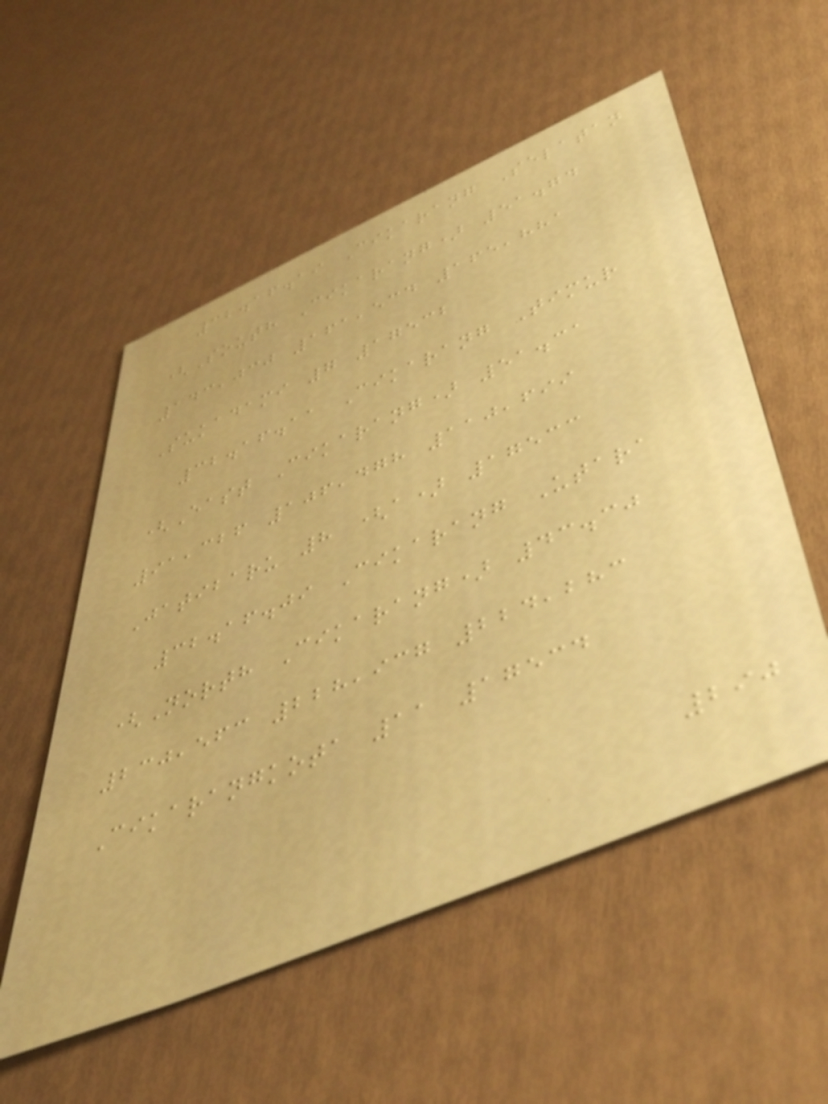32.16.19 Cikarang Selatan
(South Cikarang) 51.74
143,030 161,534 165,881
Sukadami 7 17532
32.16.11 Cikarang Timur
(East Cikarang) 51.31
91,326 106,478 110,699
Jatibaru 8 (a) 17533
32.16.09 Cikarang Utara
(North Cikarang) 43.30
230,563 228,937 224,283
Cikarangkota 11 17534
290
